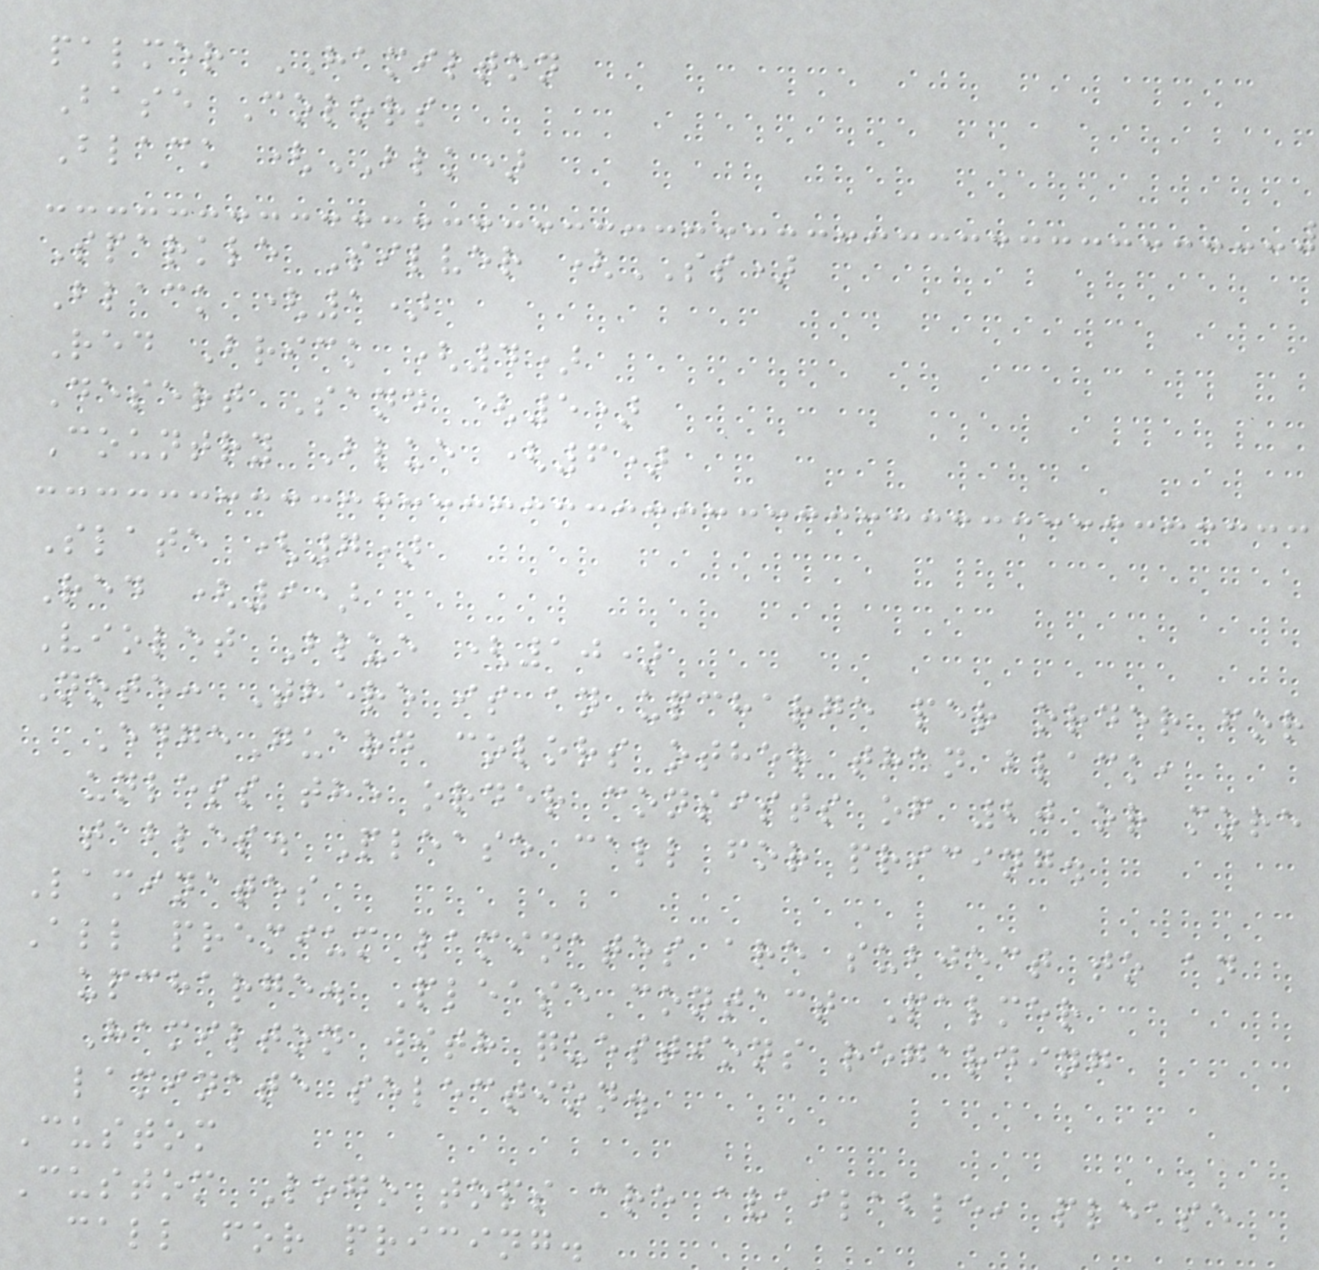palmer HAMILTON
Base Colors
Black (BLK)
Sparkle Silver (SS)
Black (1)
Red Brick (4)
Desert Sand (5)
Country Blue (6)
Slate (7)
Red (9)
Violet Blue (10)
Note: There is an upcharge per order for
EdgeGuard colors other than black,
unless the order consists of 20 or more
tables. Please call for pricing.
Laminates
All premium laminates are subject to an
upcharge. Please contact Palmer
Hamilton with questions regarding
laminate selection.
Custom
Custom Logo tops are available, please
call for pricing.
